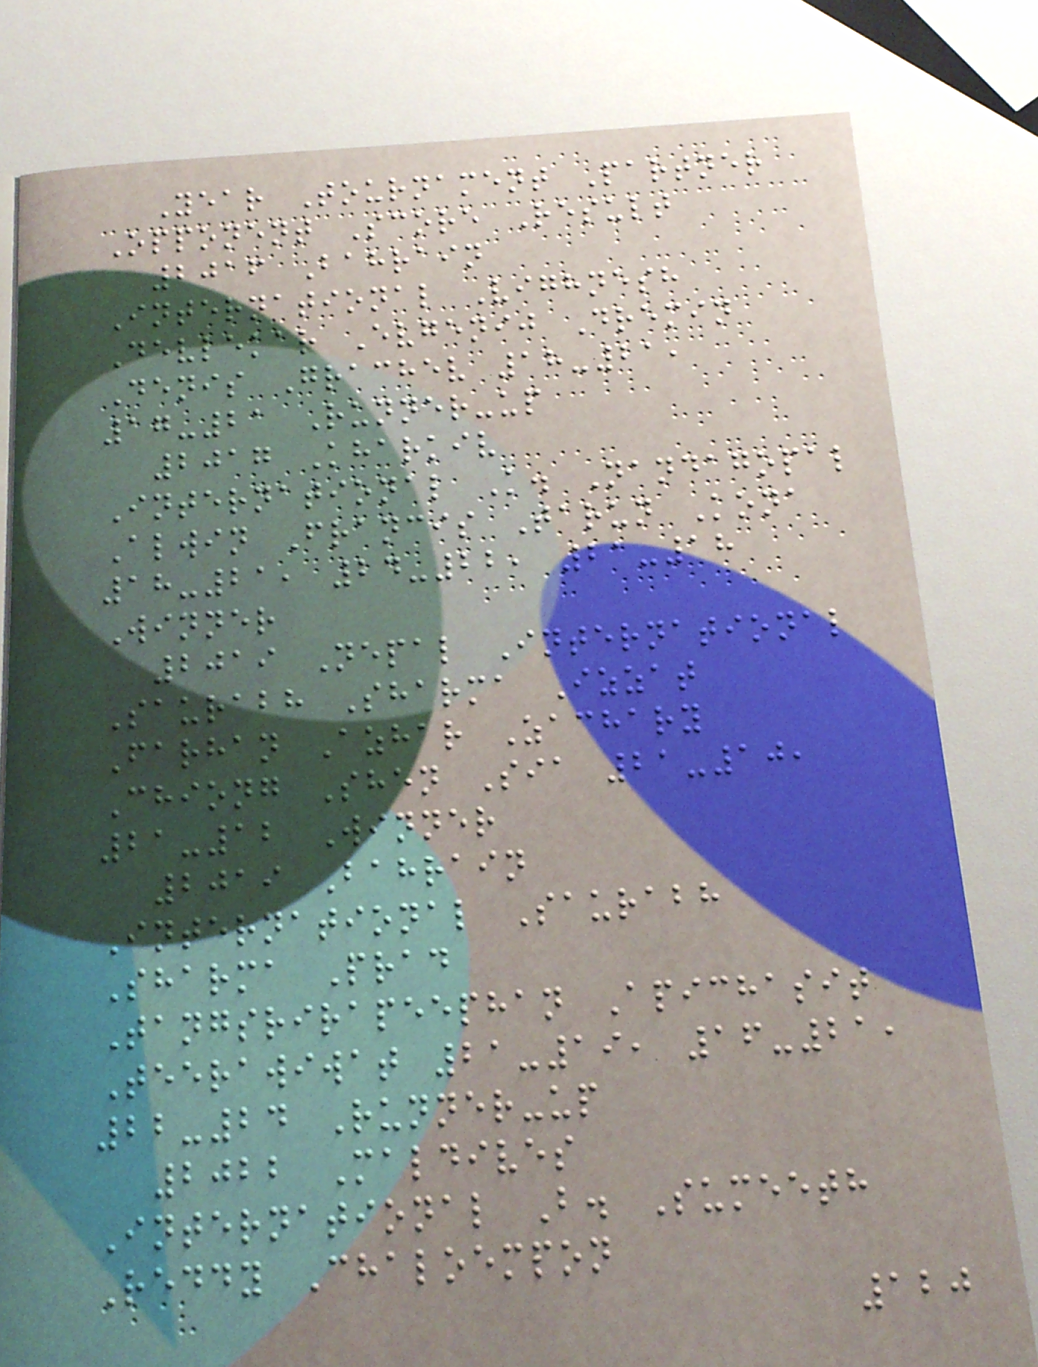Year Tournament Partner
Opponent Score Result
2016 Bahrain
International Vighnesh
Devlekar Evgenij Dremin
Denis Grachev 18-21,
17-21 Runner-up
2017 Kharkiv
International K. Nandagopal
Alwin Francis Tarun Kona
18-21, 24-22, 21-18
Winner
2019 Nepal International
Saurabh Sharma Izzat
Farhan Azhar Zachary
Chiong Shen Sia 21-10,
21-12 Winner
2019 Bahrain
International Saurabh
Sharma Prad
Tangsrirapeephan Apichasit
Teerawiwat 21-19, 16-21,
22-24 Runner-up
2022 Maldives
International B. Sumeeth
Reddy Chaloempon
120
